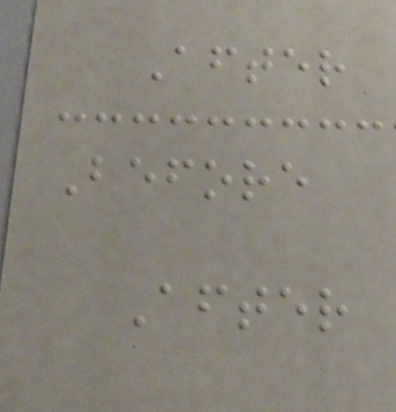After
Before
After
